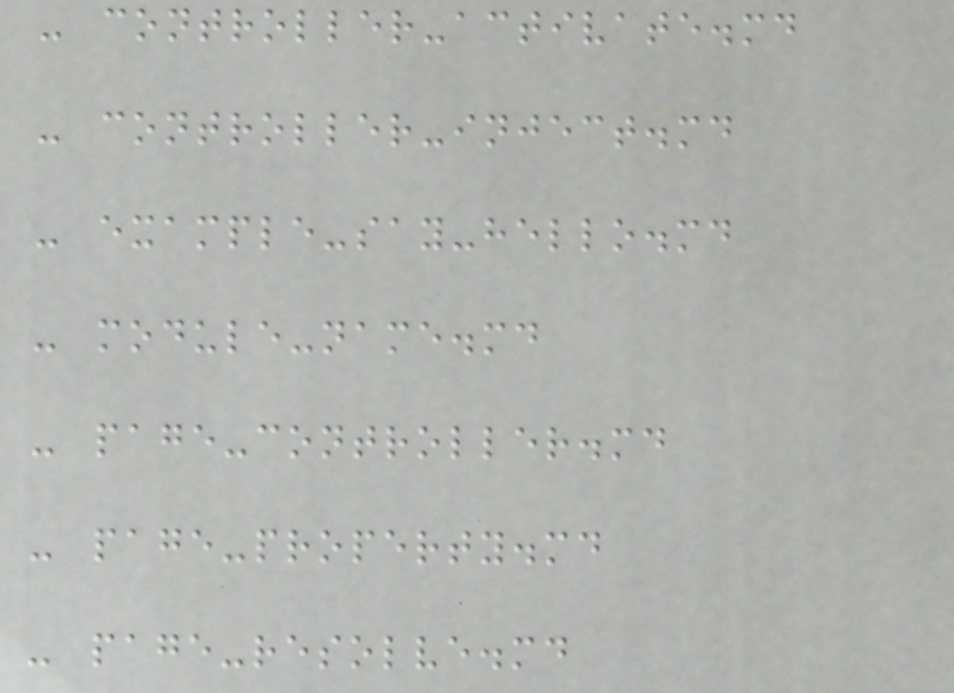- controller-activate.md
- controller-inject.md
- example-say-hello.md
- module-name.md
- page-controller.md
- page-property.md
- page-resolve.md
